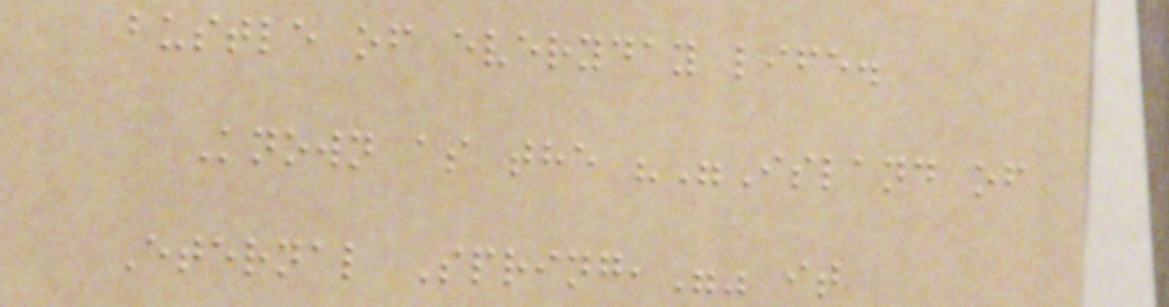bustle of everyday life.
Known as the ""Island of
Eternal Spring,"" it
